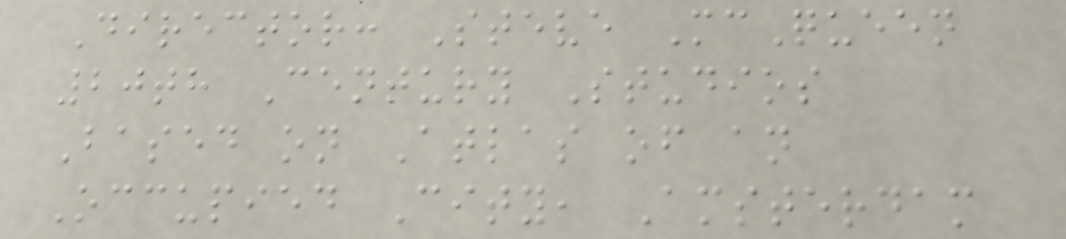Director: Steve McQueen
20th Century Studios
Based on Atlas of an
Occupied City, Amsterdam
